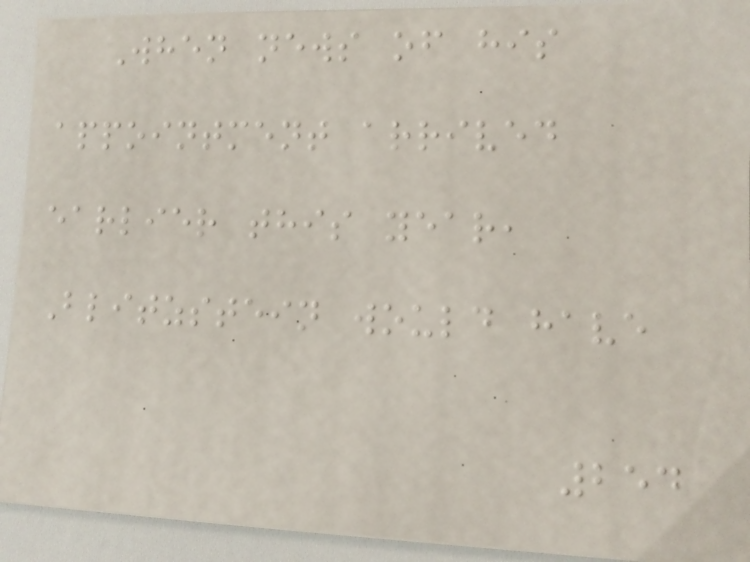When news of his
appointment arrived
earlier this year,
Blitzstein would have
254
